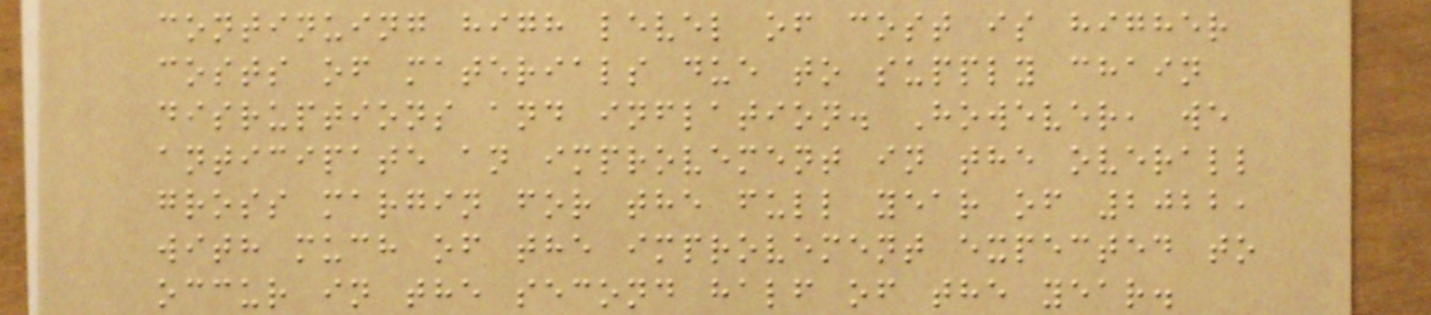continuing high level of cost is higher
costs of materials due to supply chain
disruptions and inflation. However, we
anticipate an improvement in the overall
gross margin for the full year of 2022,
with much of the improvement expected to
occur in the second half of the year.
